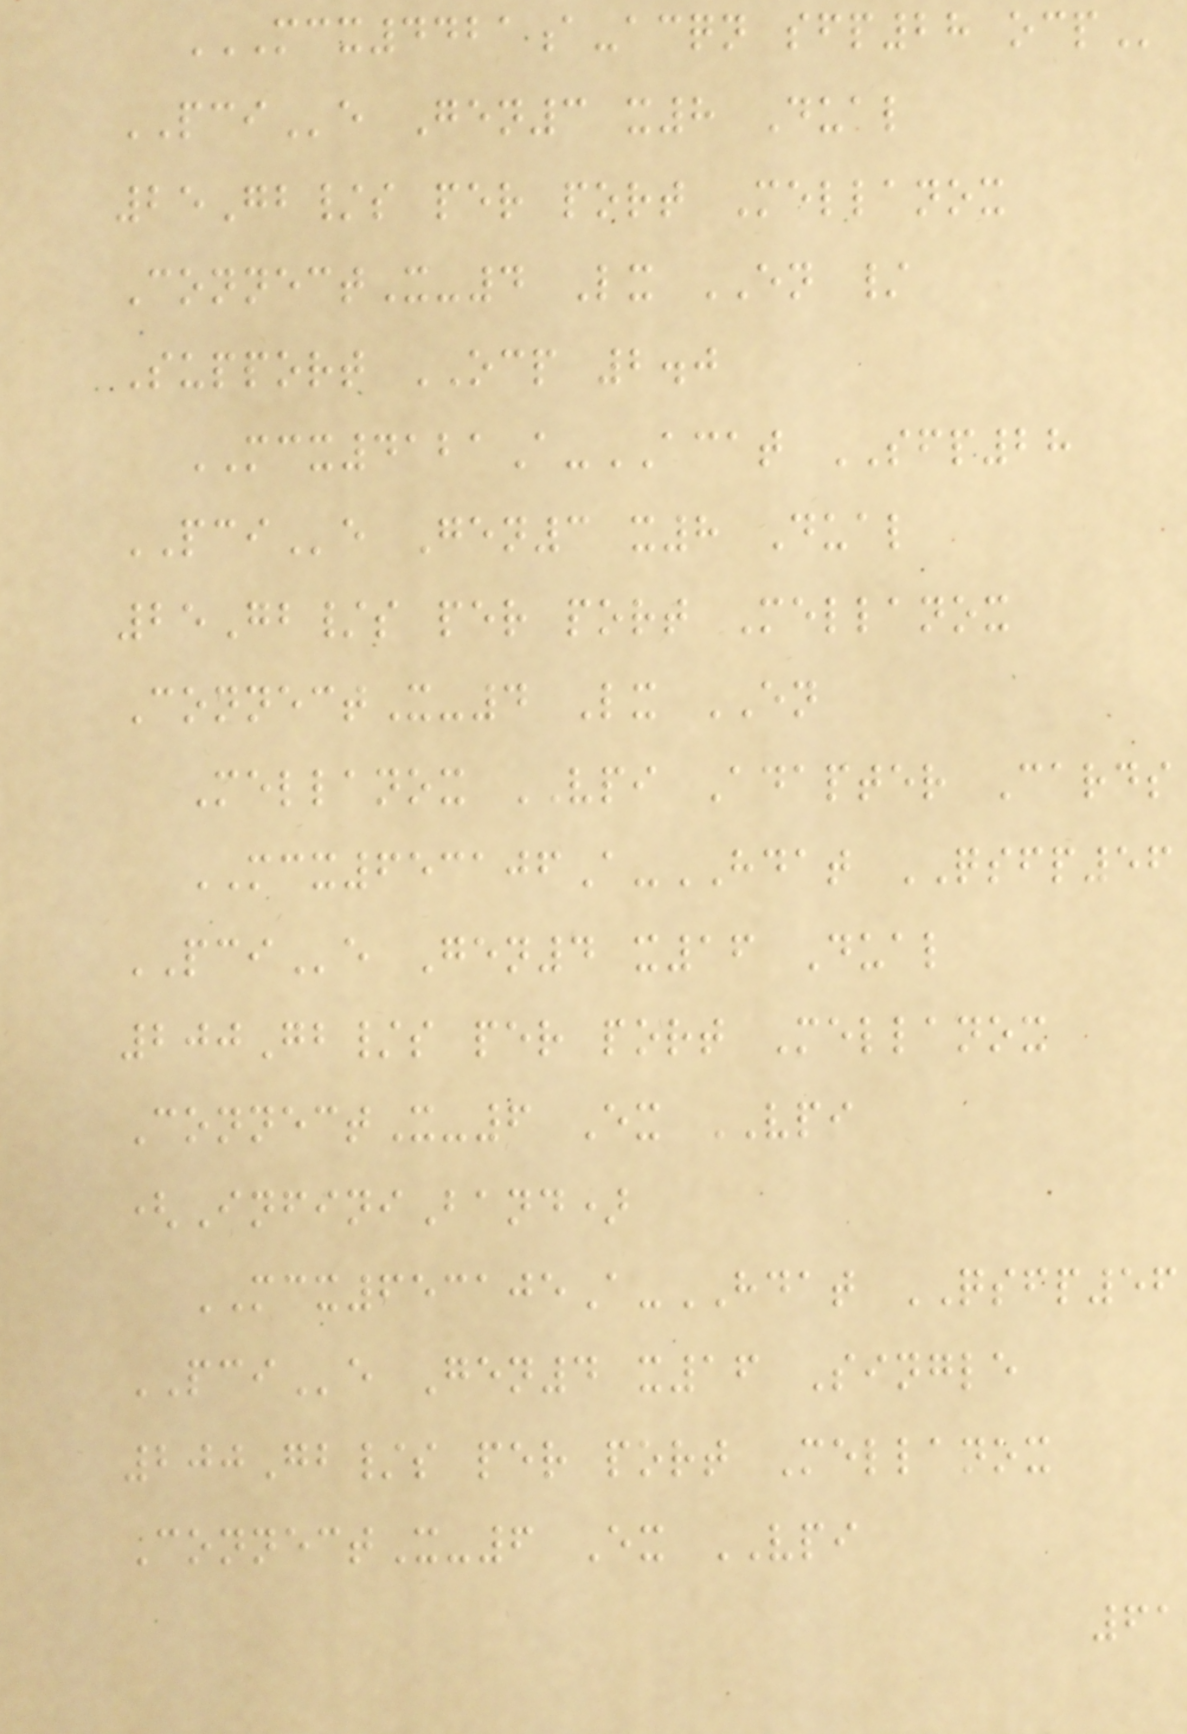MCX4421A-ACQN SFP28 OCP
PCIe Gen3 x8 Dual
25Gb/s per port Mellanox
ConnectX-4 Lx EN /
Support OCP 2.0
MCX4121A-ACAT SFP28
PCIe Gen3 x8 Dual
25Gb/s per port Mellanox
ConnectX-4 Lx EN
Mellanox VPI Adapter Cards
MCX653106A-HDAT QSFP56
PCIe Gen4 x16 Dual
200Gb/s per port Mellanox
ConnectX-6 Ex VPI
(InfiniBand)
MCX653105A-HDAT QSFP56
PCIe Gen4 x16 Single
200Gb/s per port Mellanox
ConnectX-6 Ex VPI
61
